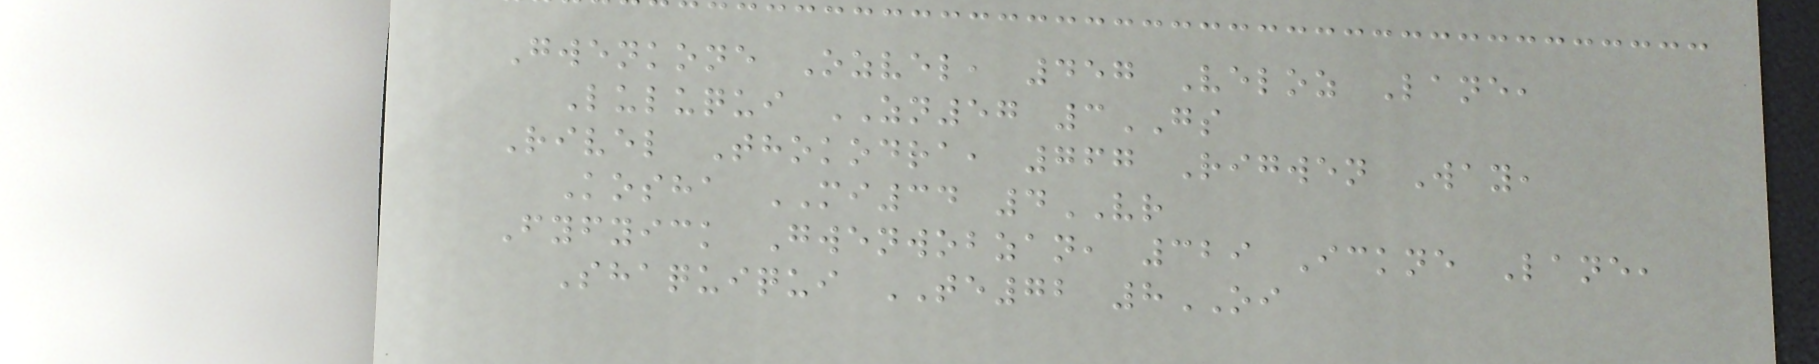Gwenkone Ozvel, 457 Veloz Lane,
Luluqui ZN57 3GS
Rivel Thokodra, 767 Rigwen Way,
Kosha MI34 4VR
Fyfyick Gwenwobzan, 329 Ickne Lane,
Shaquiqui TE72 8OI
